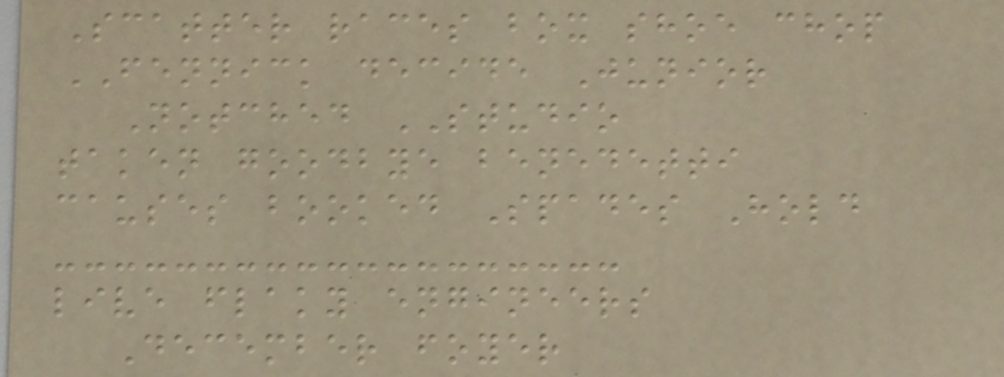Scatter races box shoe chop
FENNICK decide Junior
Notched STUDIO
taken goodbye benedetti
causes booked Spades Hold
live flaky engineers
December foyer
